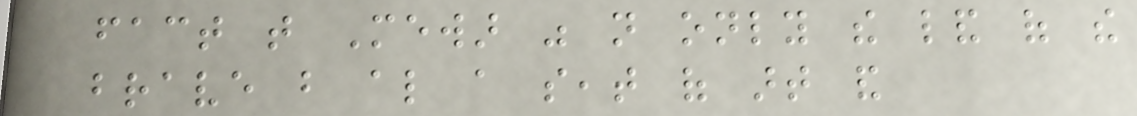fact that Mewar was not only the land of the
brave but also a seat of art and
